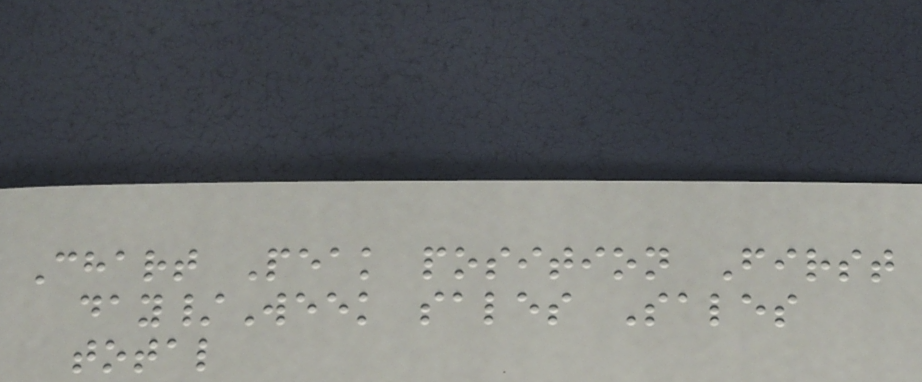Chart Peak position First
day/Week sales Sales
total
